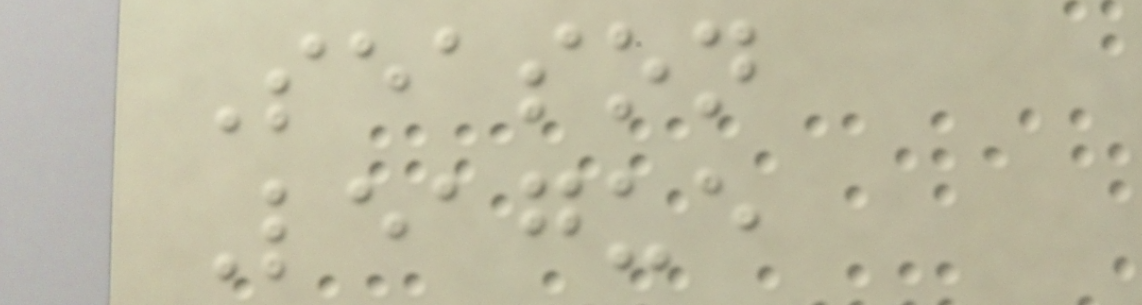Season
League
